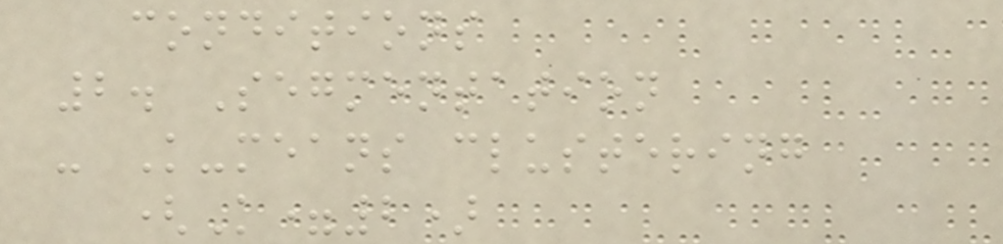conditions
2. Segmentation
- K-means clustering
(K=2)
